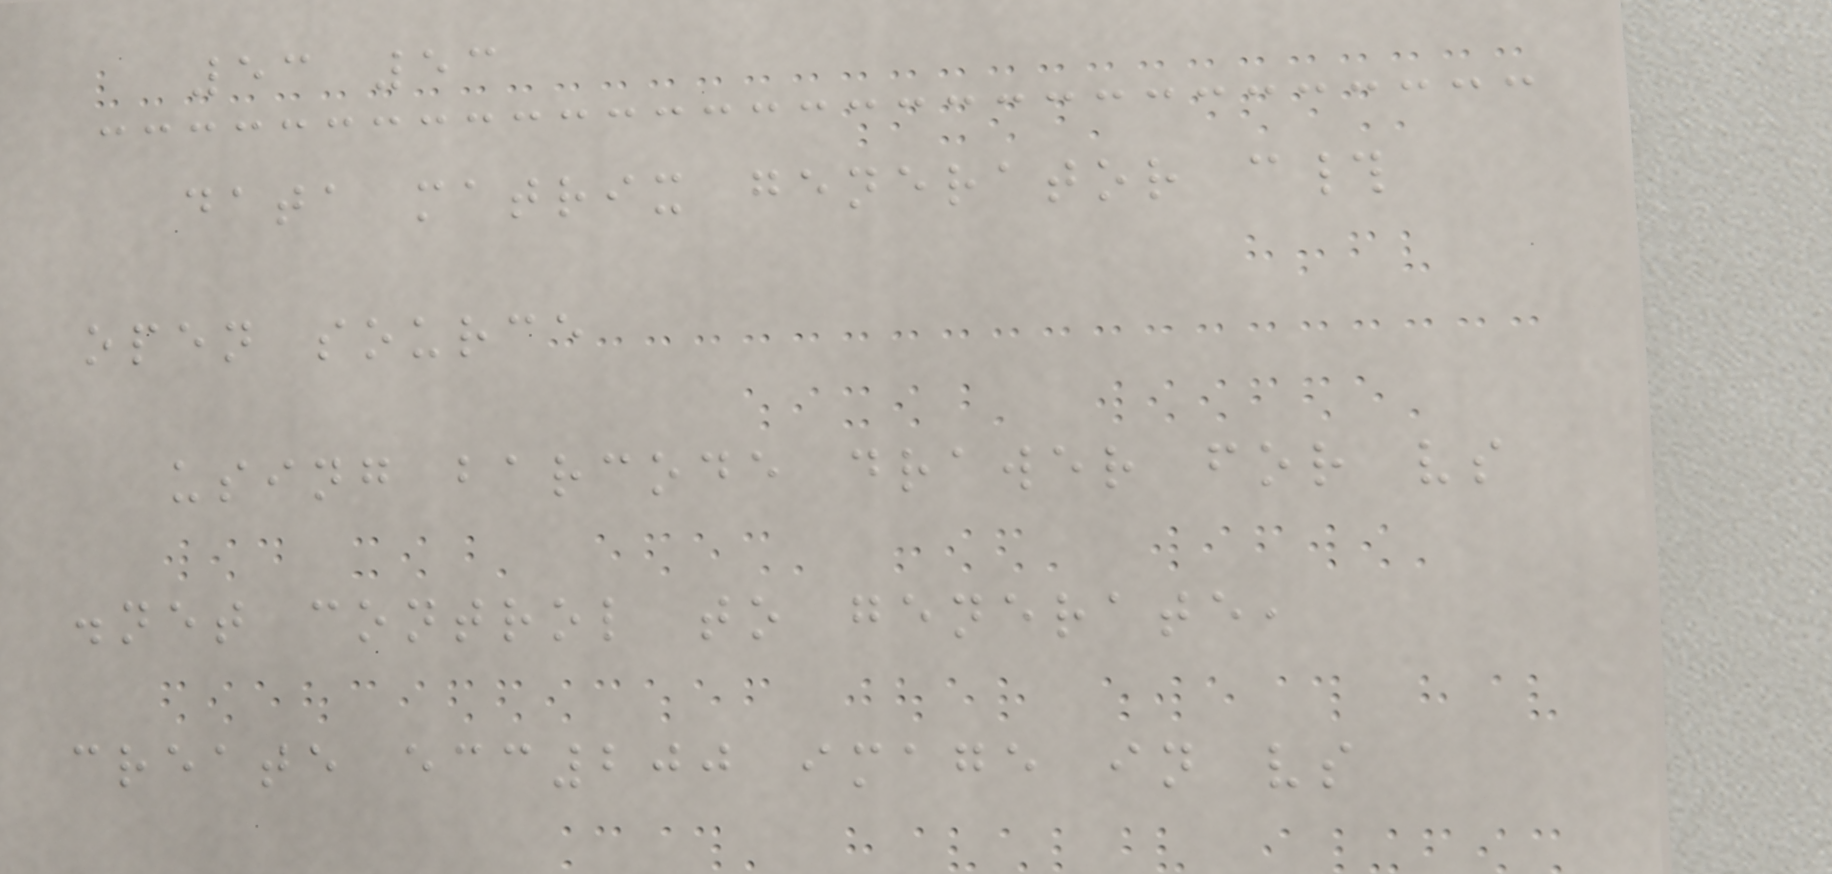53 53
data matrix generator c#
open source
using barcode drawer for vs
.net control to generate,
create ecc200 image in vs
